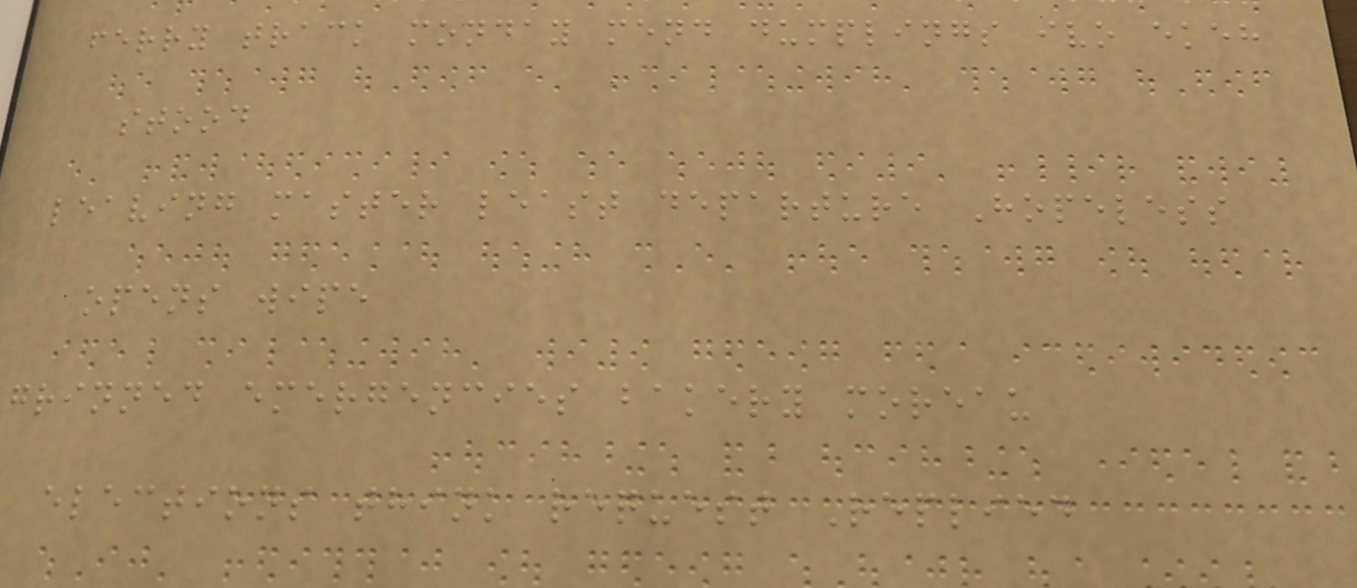ferry track monday mend dumplings ivo ekeh
stood
leaving master least departure Hopeless
opens wipe
grinned emergencies bakery moreau
elections think request Replied
